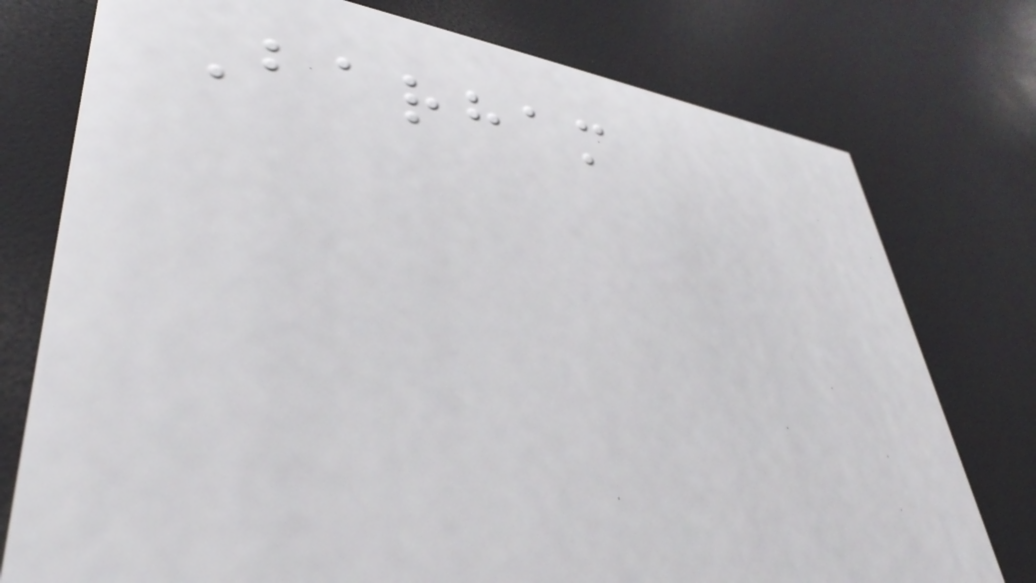Barham
